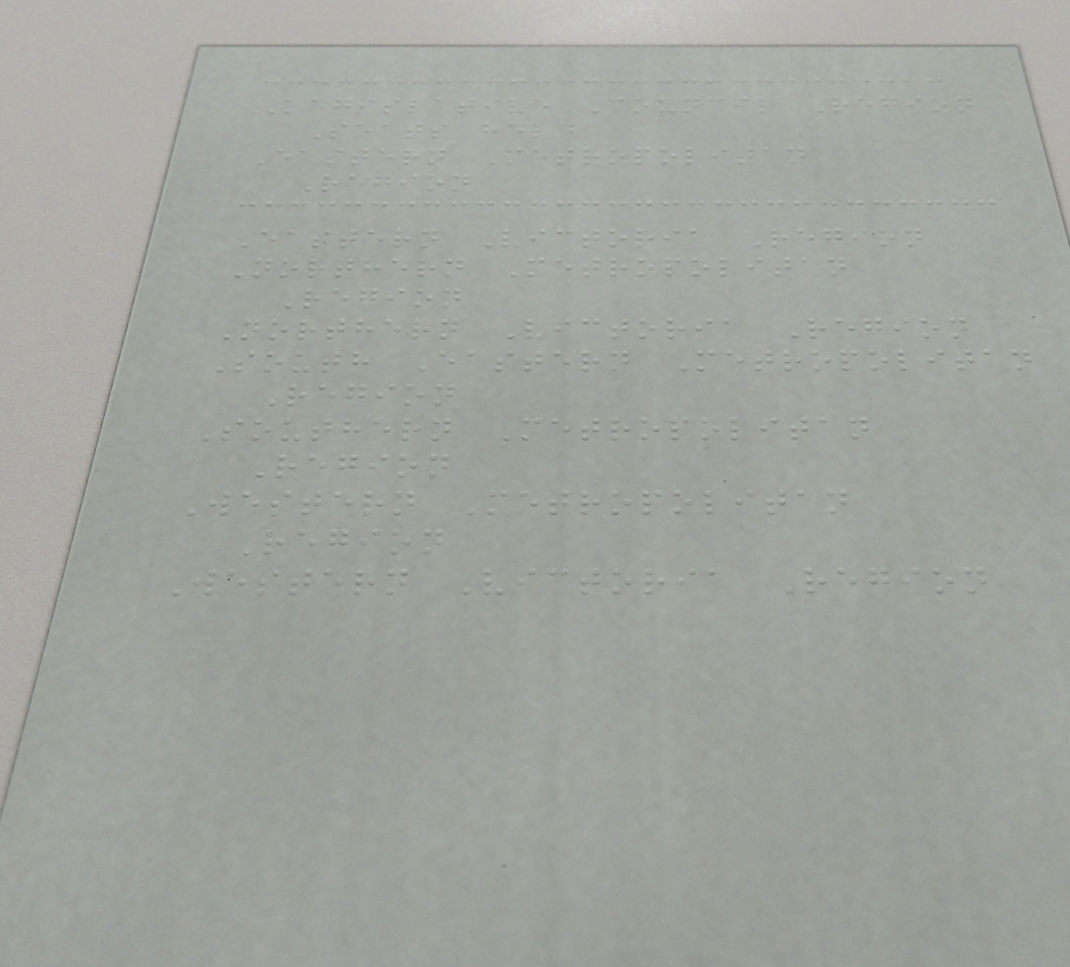Legislative Council Region
Seats held
Eastern Metropolitan
Region
Eastern Victoria Region
Northern Metropolitan
Region
Northern Victoria Region
South Eastern Metropolitan
Region
Southern Metropolitan
Region
Western Metropolitan
Region
Western Victoria Region
